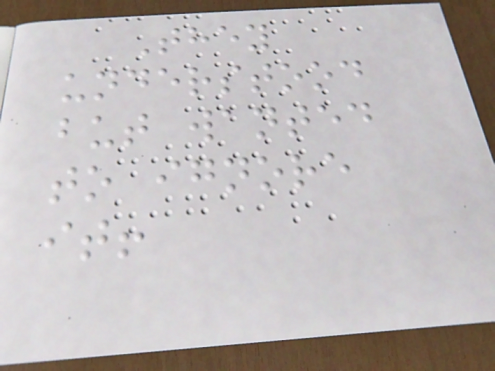They
understood
but wanted
to ignore
it!
